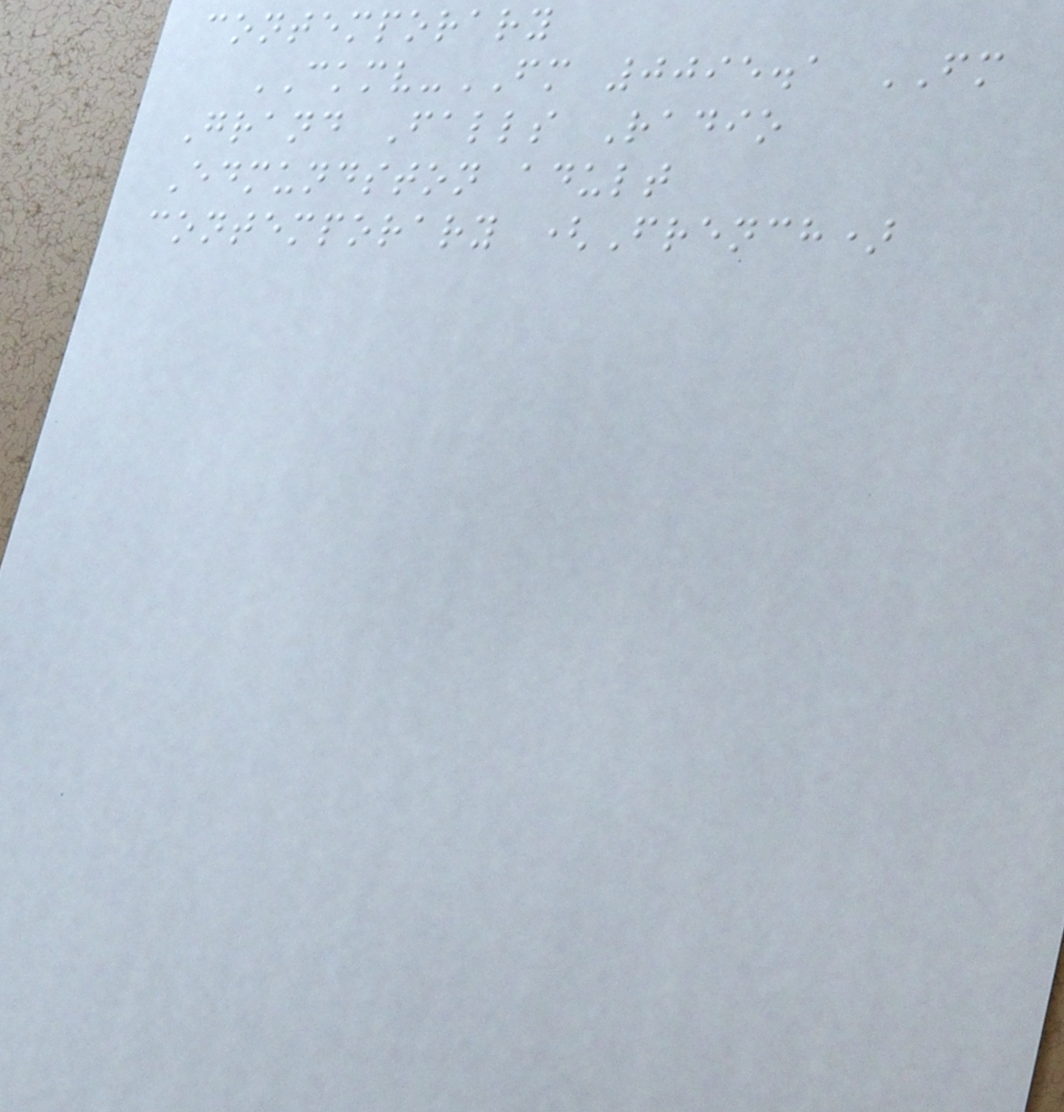contemporary
CKMV-FM 0095.1 FM
Grand Falls Radio
Edmundston adult
contemporary (French)
